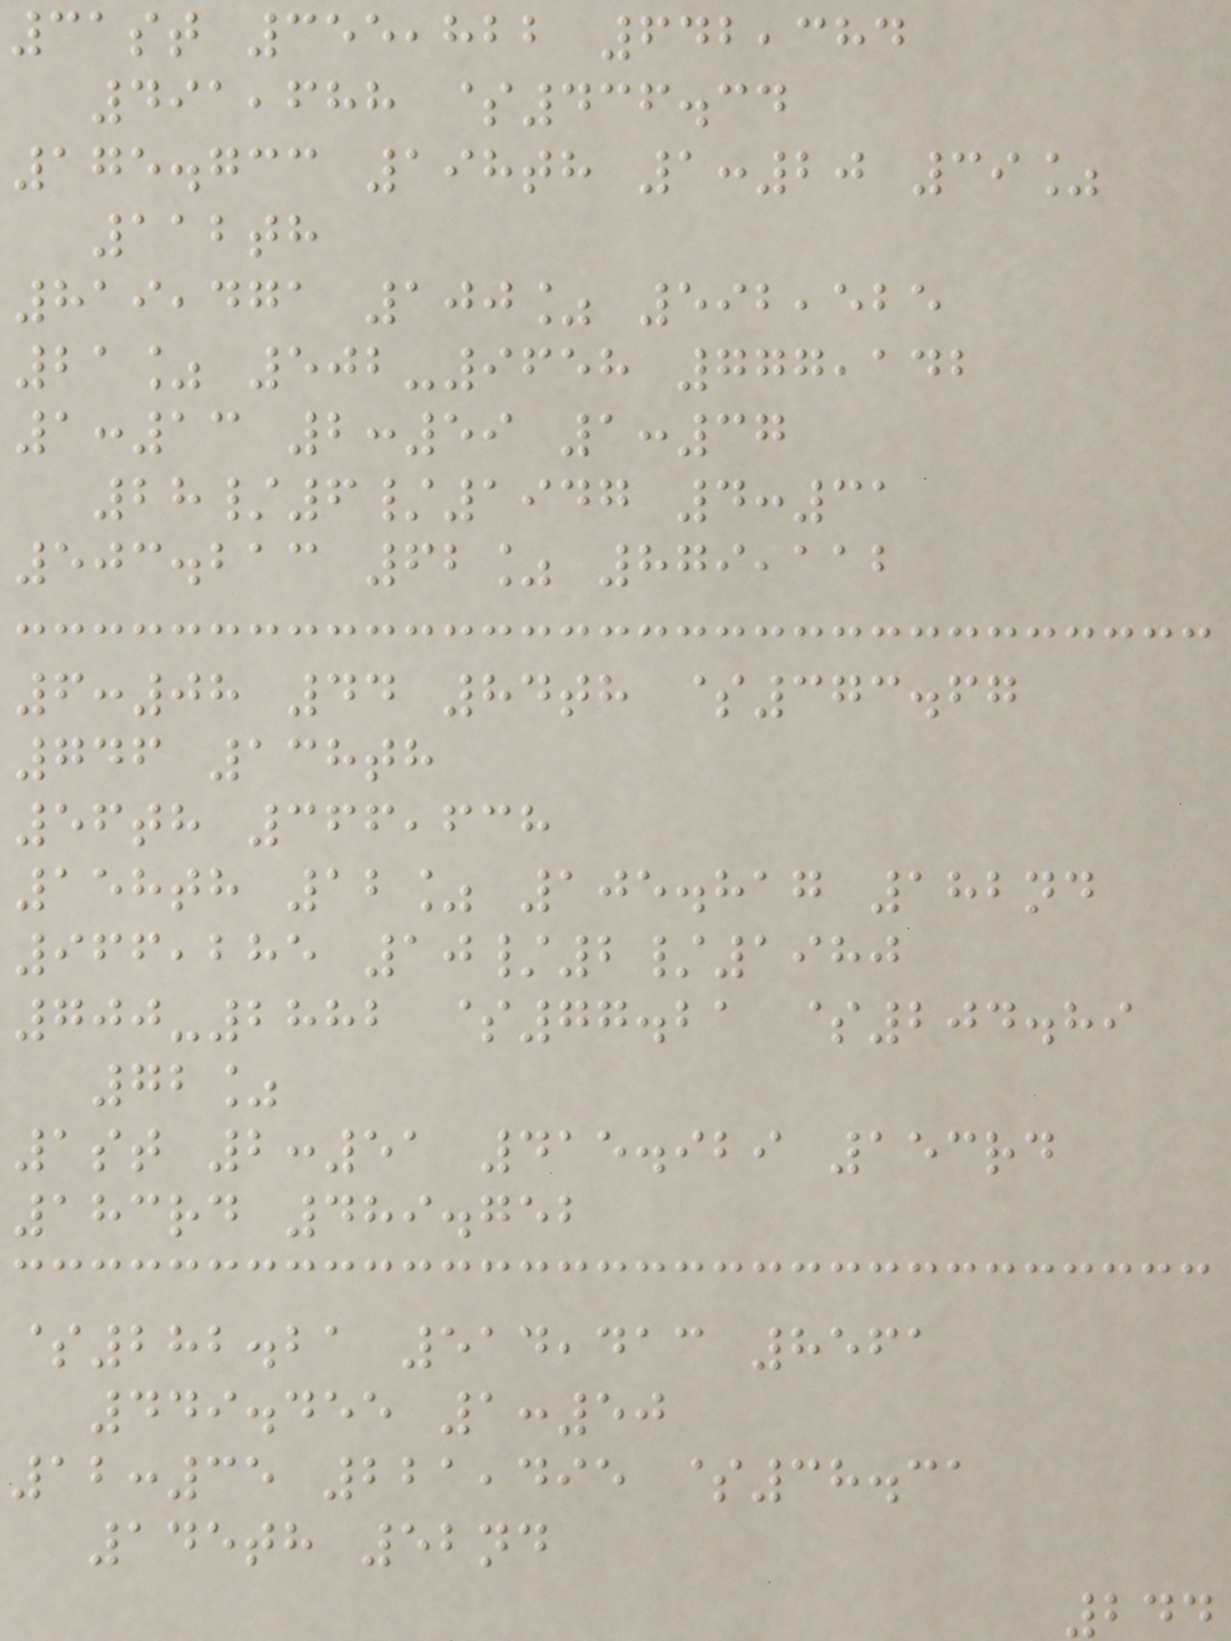31st 355,822 642,384
491,688 $436.34
175.733 198th 1:20 39%
112th
819,471 100% 592,525
21% 502-9658 777,142
1:13 2:59 1:37
28/6/1947 4:31
503.213 62% 879,112
6:08 44 84th $373.67
746 138th
56th 366,638
158th 12% 105.817 182nd
966,285 10/2/1980
700-2882 $77.21 $204.89
72%
1st 2:51 415.929 153rd
183rd 489.752
$282.21 514,413 8561
449.455 1:50
12:35 221,495 $38.31
145th 52nd
244
